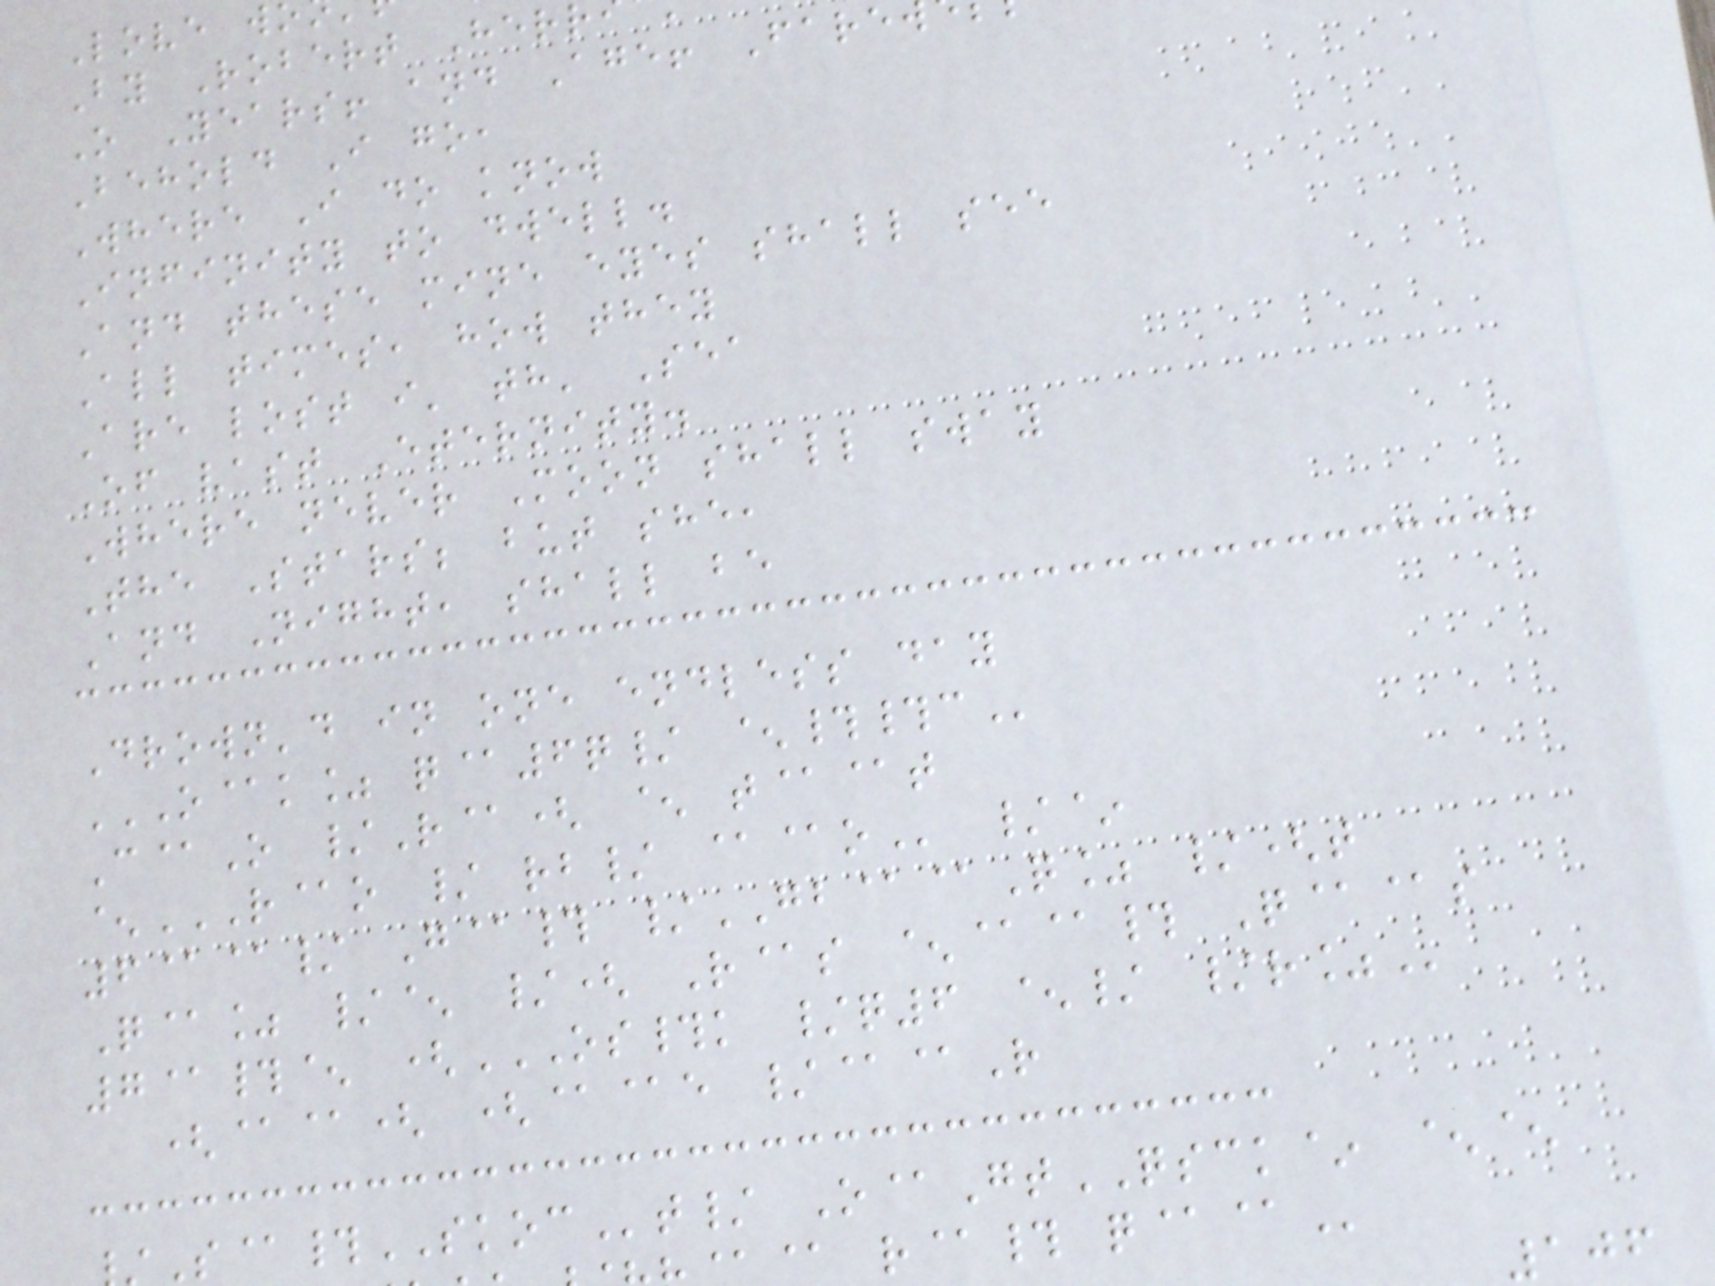Love w
By Robert Herr
O Years! and Age! Fare
Behold I go,
Where I do know
Infinity to dwell.
And these mine eyes shall see
All times, how they
Are lost i' th' Sea
Of vast Eternity.
Where never Moon shall sway
The Stars; but she,
And Night, shall be
Drown'd in one endless day
O@K% Q@6Q/ ^##C
C@O /R@( ^ t@@t
^R@O / RB/ @@O /~
6@@/ G@# /GB@@Q% /(t
Q@% /^ /( R@s ^@@# Q@@s
7@#^ (OS#K /Q6 ^/ /R%
(@@( (@@e /@@R
S@#SKOCt/ O@GtQSCK~ ^^
106
